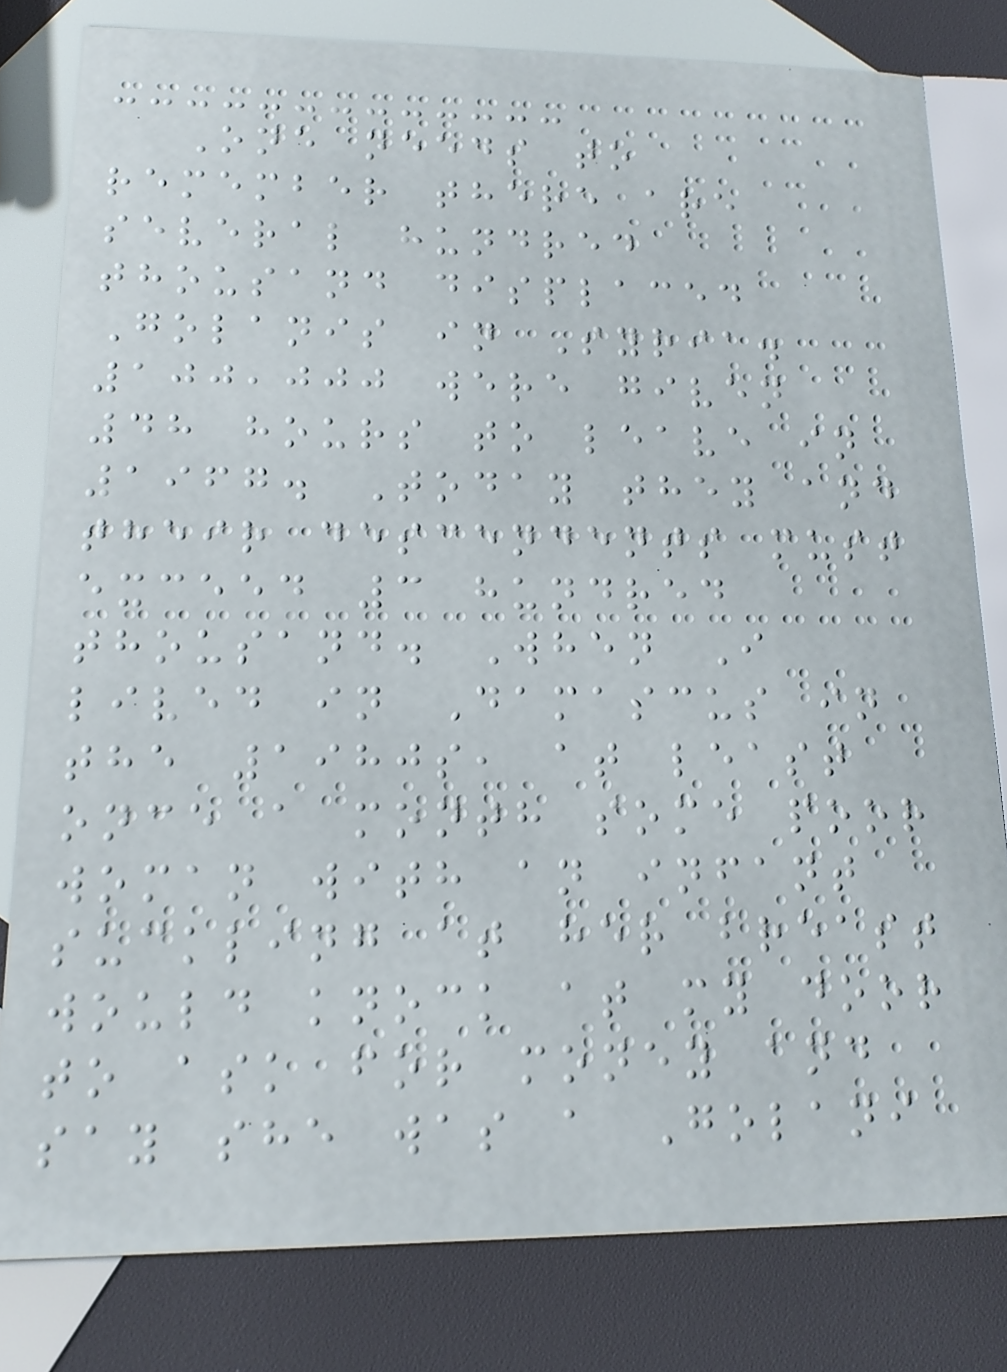One needs to
remember there are
several hundred
thousand displaced
Golanis in Syria.
100,000 were given
48 hours to leave in
1967. Today they and
their descendents must
exceed 3 hundred
thousand. When I
lived in Damascus in
the 1980s, at least
once a month some poor
woman with an infant
suckling at her breast
would knock at my door
to ask for money and
say she was a Golani
